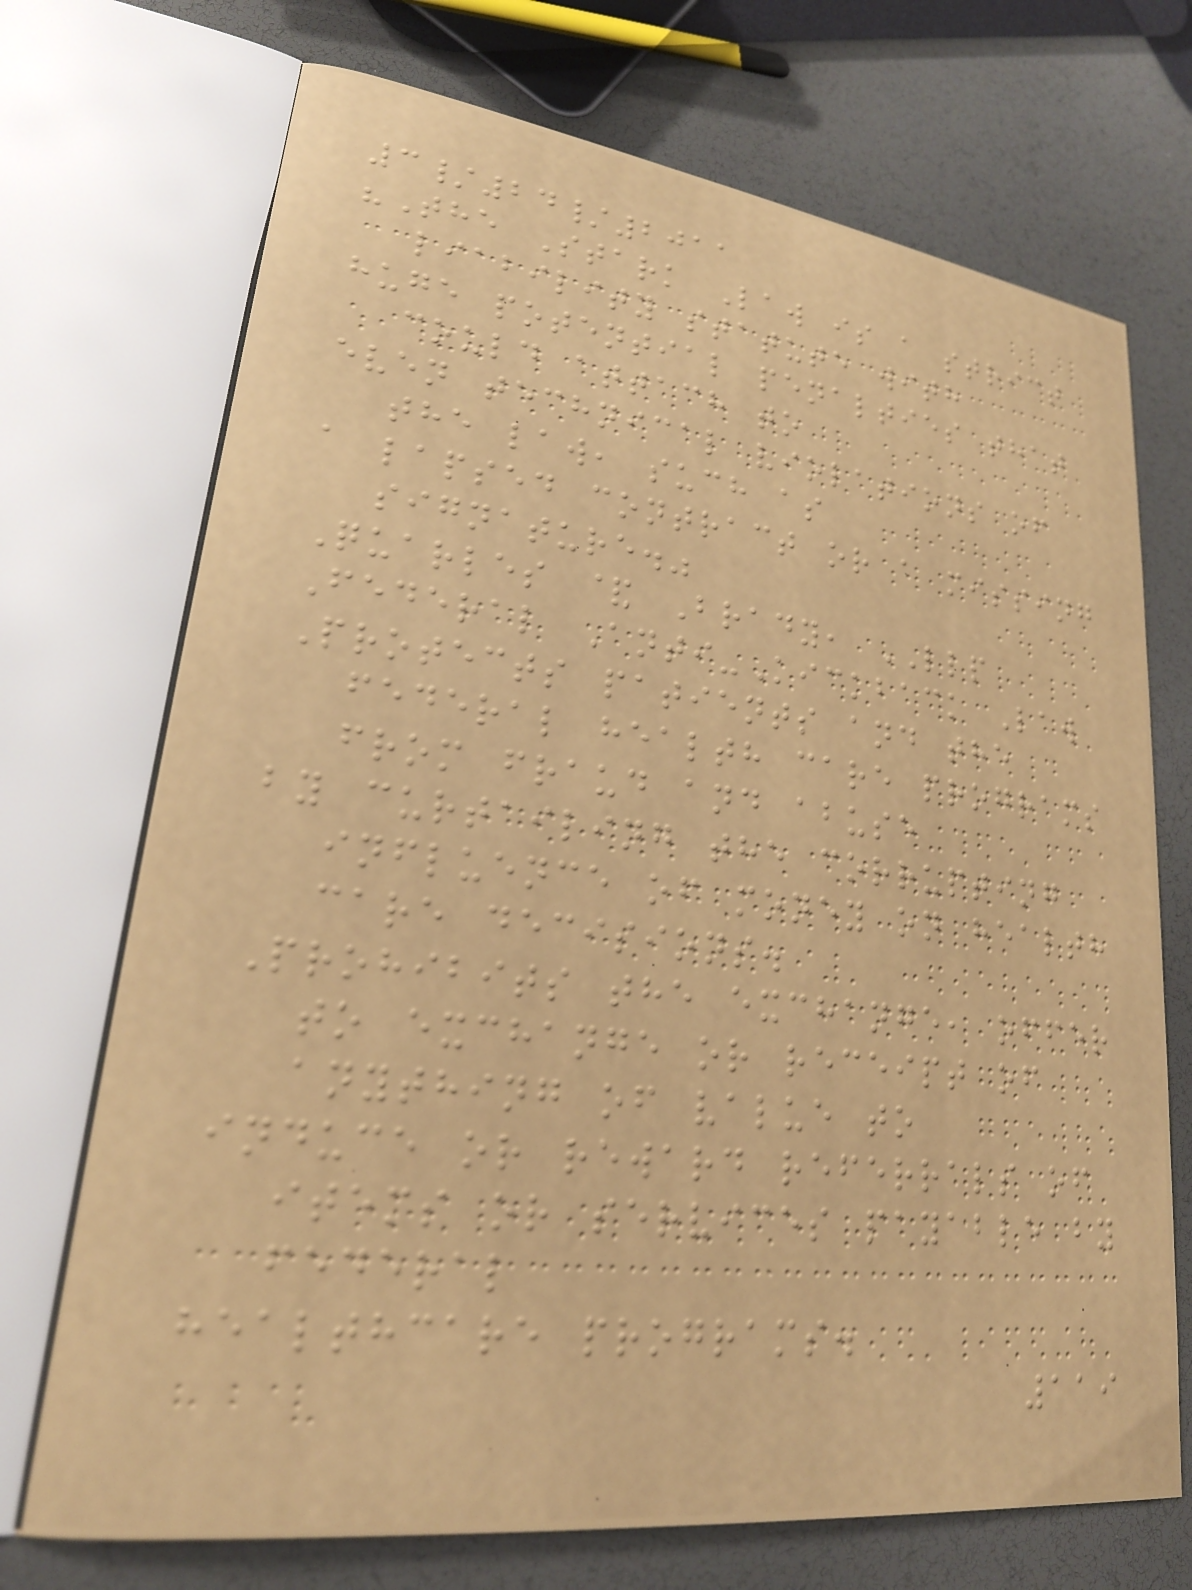3/24/2011
"The Stark Law is a strict
liability statute with
huge potential penalties that
could attach to
even technical violations of
the law, such as
a lapsed contract or a missing
signature."
Quarles & Brady, LLP
Federal Anti-Kickback Law
Protects patients and the
federal health care programs
from fraud and abuse
by curtailing the corrupting
influence of money on health
care decisions.
Prohibits the exchange, offer
to exchange or receipt of
anything of value to
induce or reward referrals of
items or services payable by
federal
healthcare programs.
119
